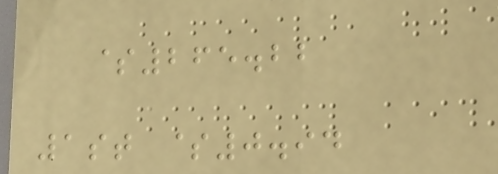$265.22
1st $0.94
